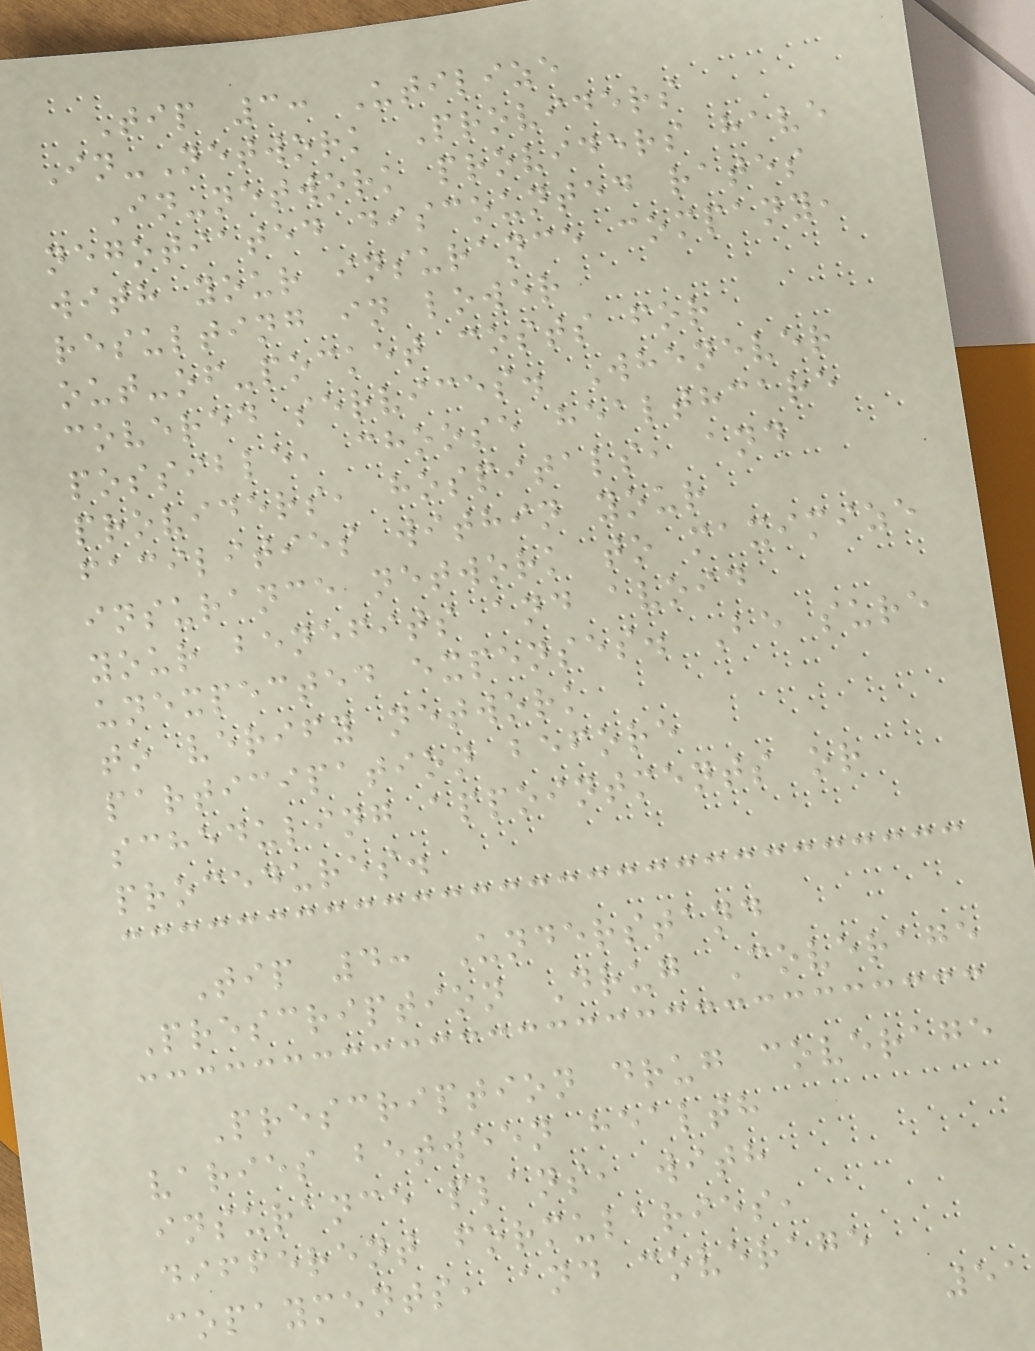Tip 3: Utilize
In-Network Providers
In-network providers have
negotiated discounted rates
with your insurance company,
resulting in lower
out-of-pocket costs for
covered services. Whenever
possible, choose healthcare
providers, hospitals, and
facilities within your
insurance network to maximize
your benefits and avoid
unexpected expenses. Be sure
to verify network
participation before
scheduling appointments or
procedures.
Tip 4: Understand
Prescription Drug Coverage
Prescription drug coverage
varies between health
insurance plans, with
different formularies,
copayments, and coverage
51
